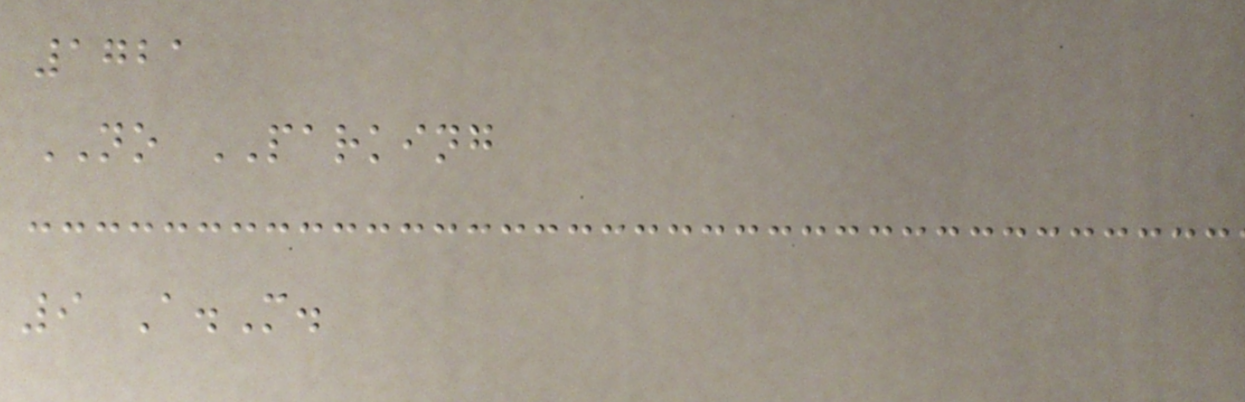1721
NO PARKING
9 A.M.
